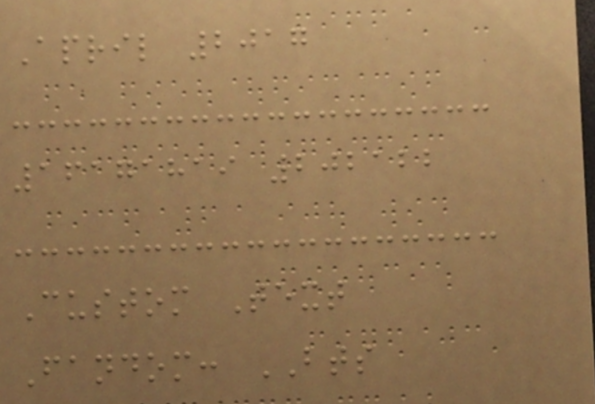April 2017
16171819 202122
Custom Text
Fandom: BTS
